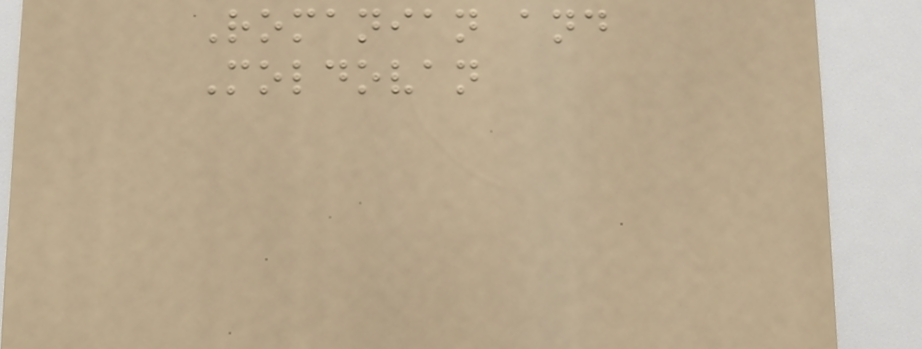Romanian and
Moldovan
